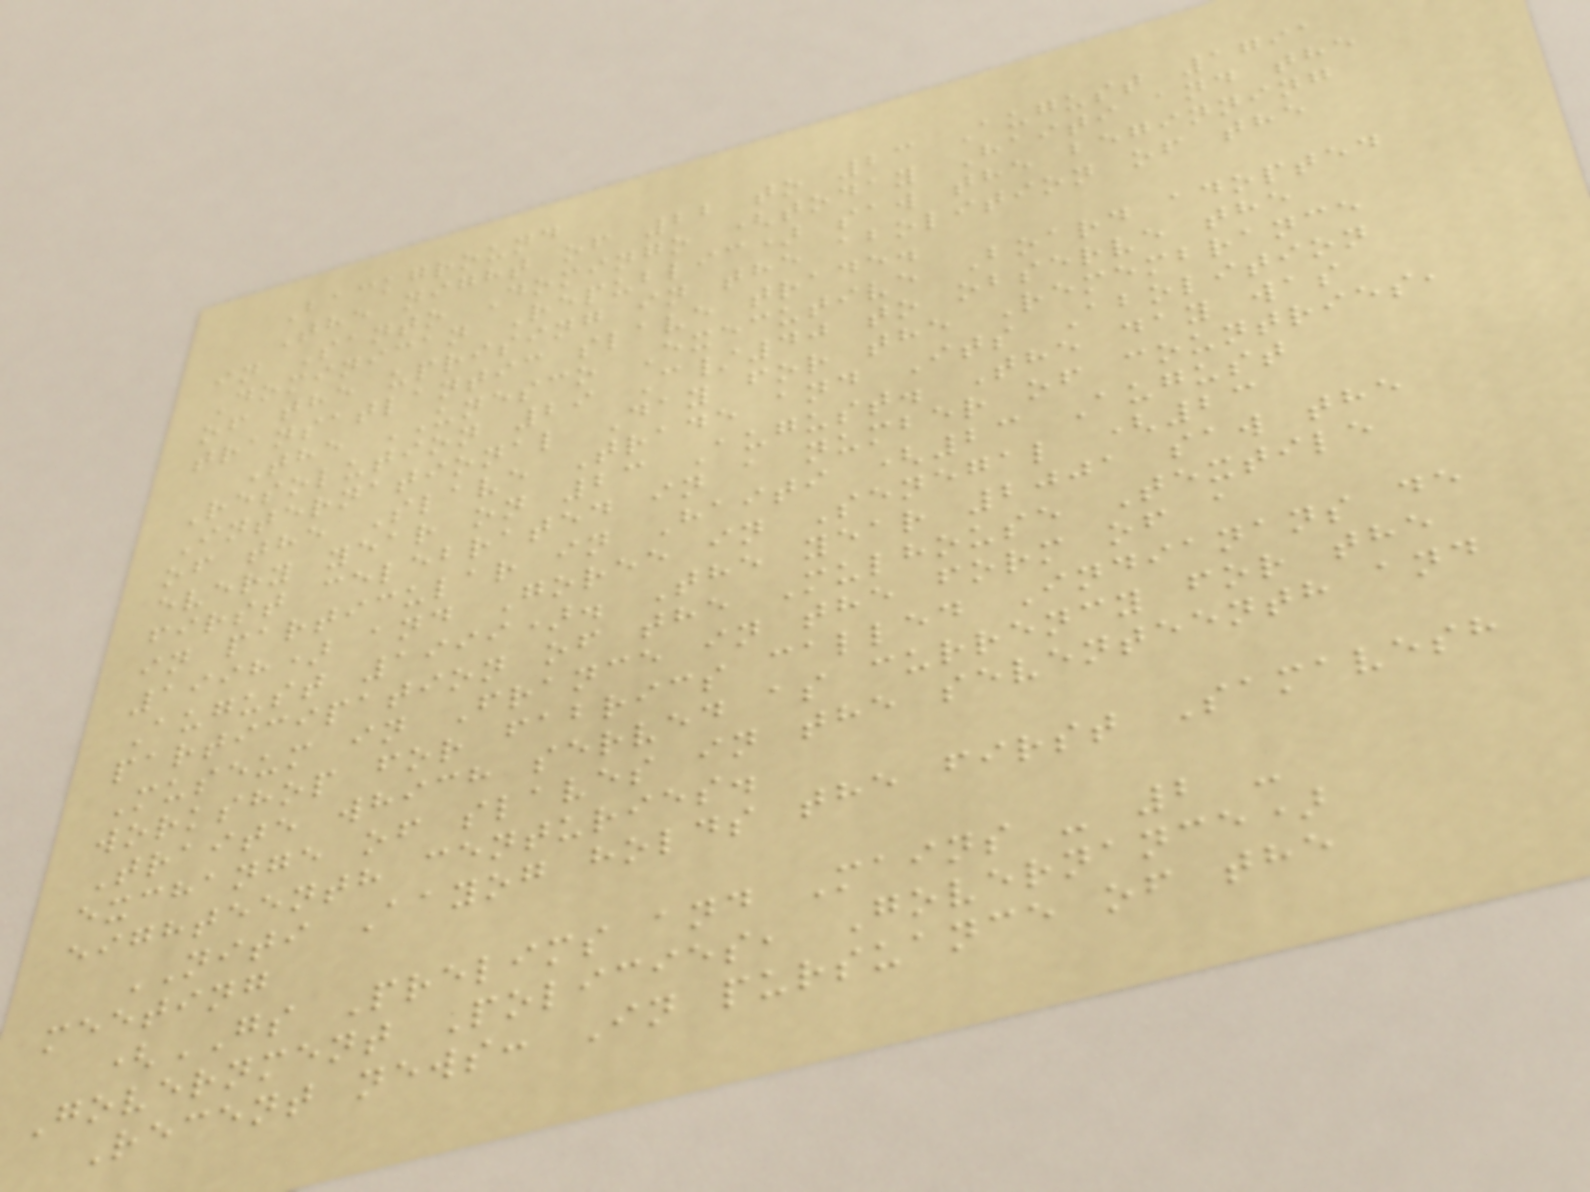Background
The night of 22 to 23 August 1791
in Santo Domingo (today Haiti and the
Dominican Republic) saw the beginning
of the uprising in the abolition of the
transatlantic slave trade.
The UNESCO Executive Board adopted
Resolution 29 C/40 to observe the
International Day for the Remembrance
of the Slave Trade and Its Abolition
every year on 23 August. The day was
first celebrated in a number of countries,
in particular in Haiti (23 August
1998) and Goree in Senegal (23
August 1999). The year 2001 saw the
participation of the Mulhouse Textile
Museum in France in the form of a
workshop for fabrics called Indianans de
Traite which served as currency for the
exchange of slaves in the seventeenth and
eighteenth centuries.
NITI Aayog holds the first Samavesh
meeting
(GS Prelims and Mains - 2 -
Government Policies, Governance)
Recent news: In pursuance of the
